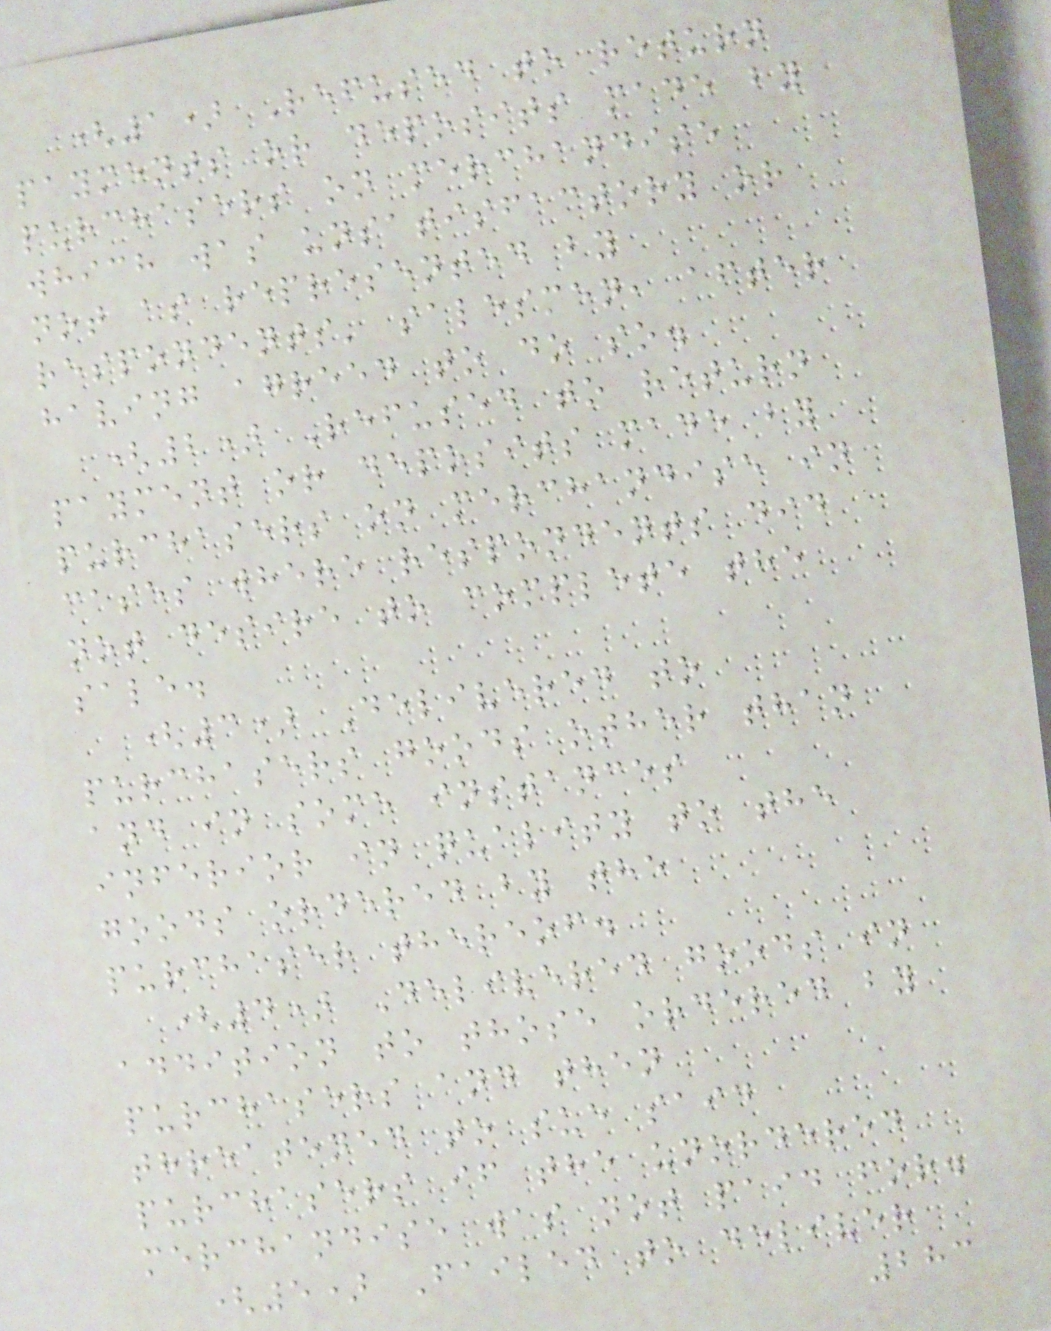(1) Refused to return
payments or deposits made by
purchasers on merchandise
which was unsatisfactory or
not as represented by
respondents' salesmen, after
having agreed to do so.
(2) Refused to return
payment or deposits made by
purchasers on merchandise in
cases where respondents did
not desire to complete the
sale.
(3) Delivered to
purchasers goods other than
and in some instances
inferior in quality to the
goods ordered by the
purchaser thereof.
(4) Delivered goods in
addition to those ordered by
purchasers and then
threatened to sue said
purchasers if the unordered
merchandise was not paid for.
(5) Failed to deliver
283
